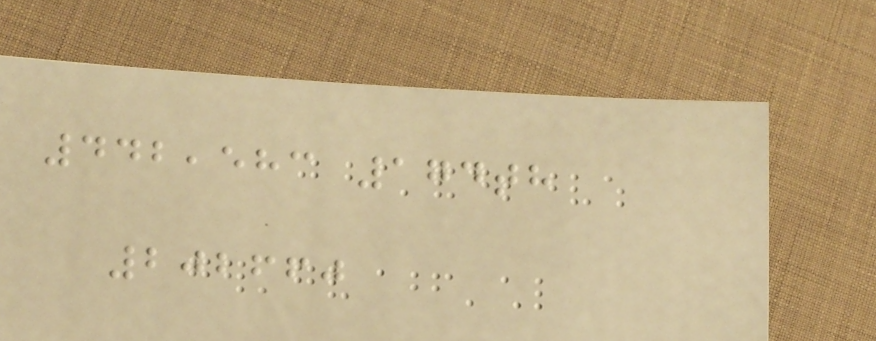442,583 174th
202660
